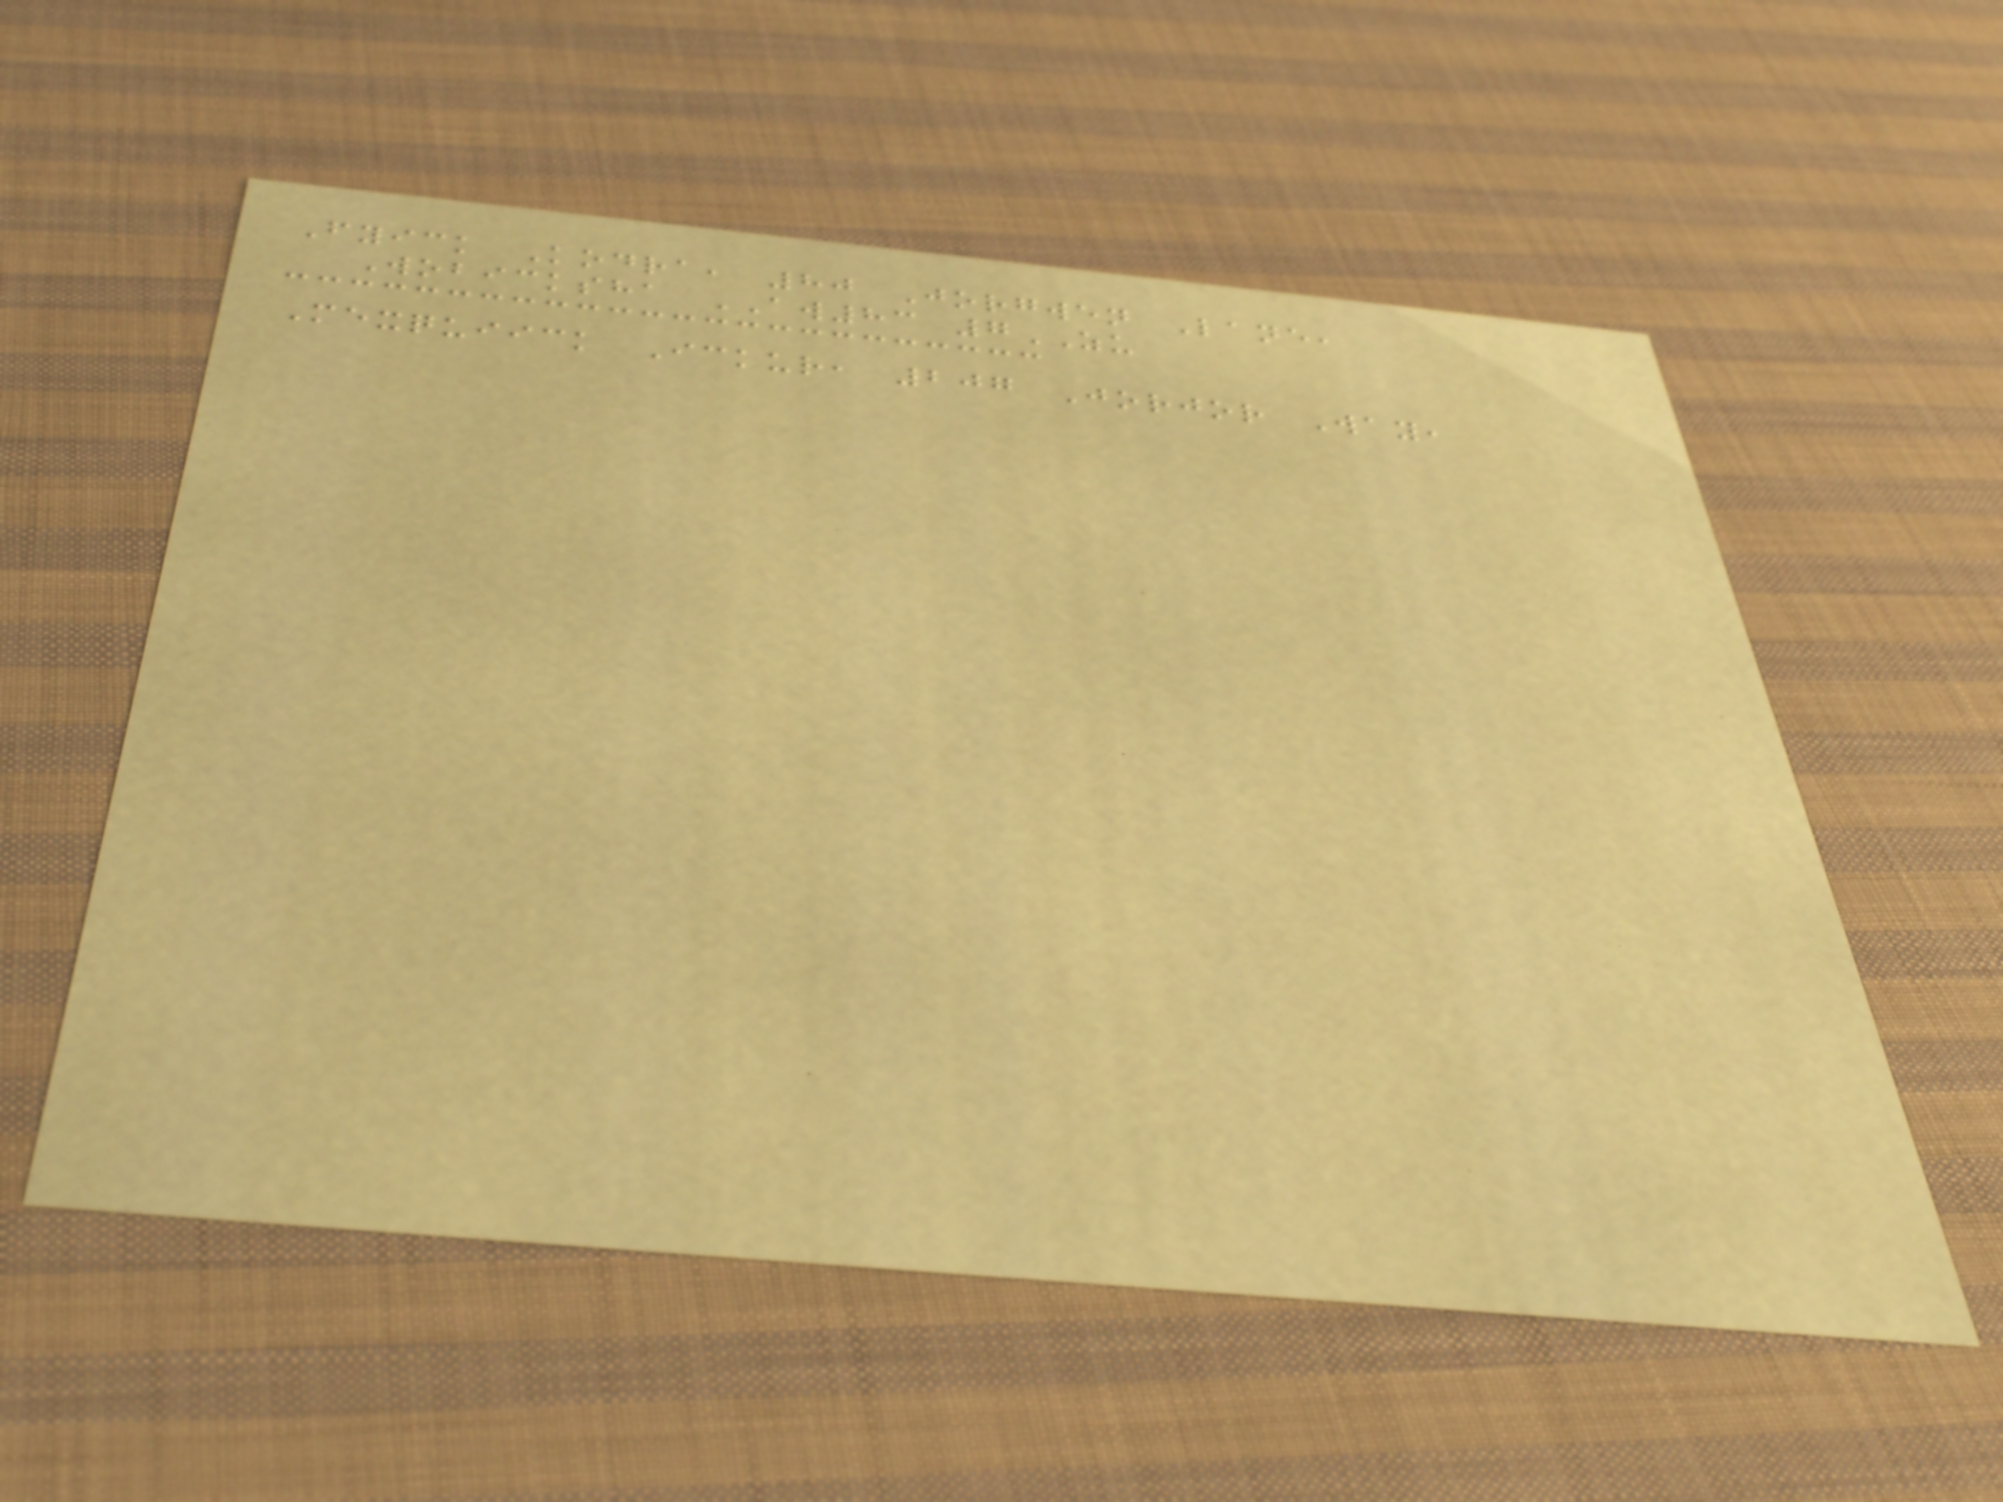Fyick Kodra, 80 Jorgwen Lane,
Wobicksha AW83 7ZU
Mexquiick Ickur, 207 Jorjor Way,
